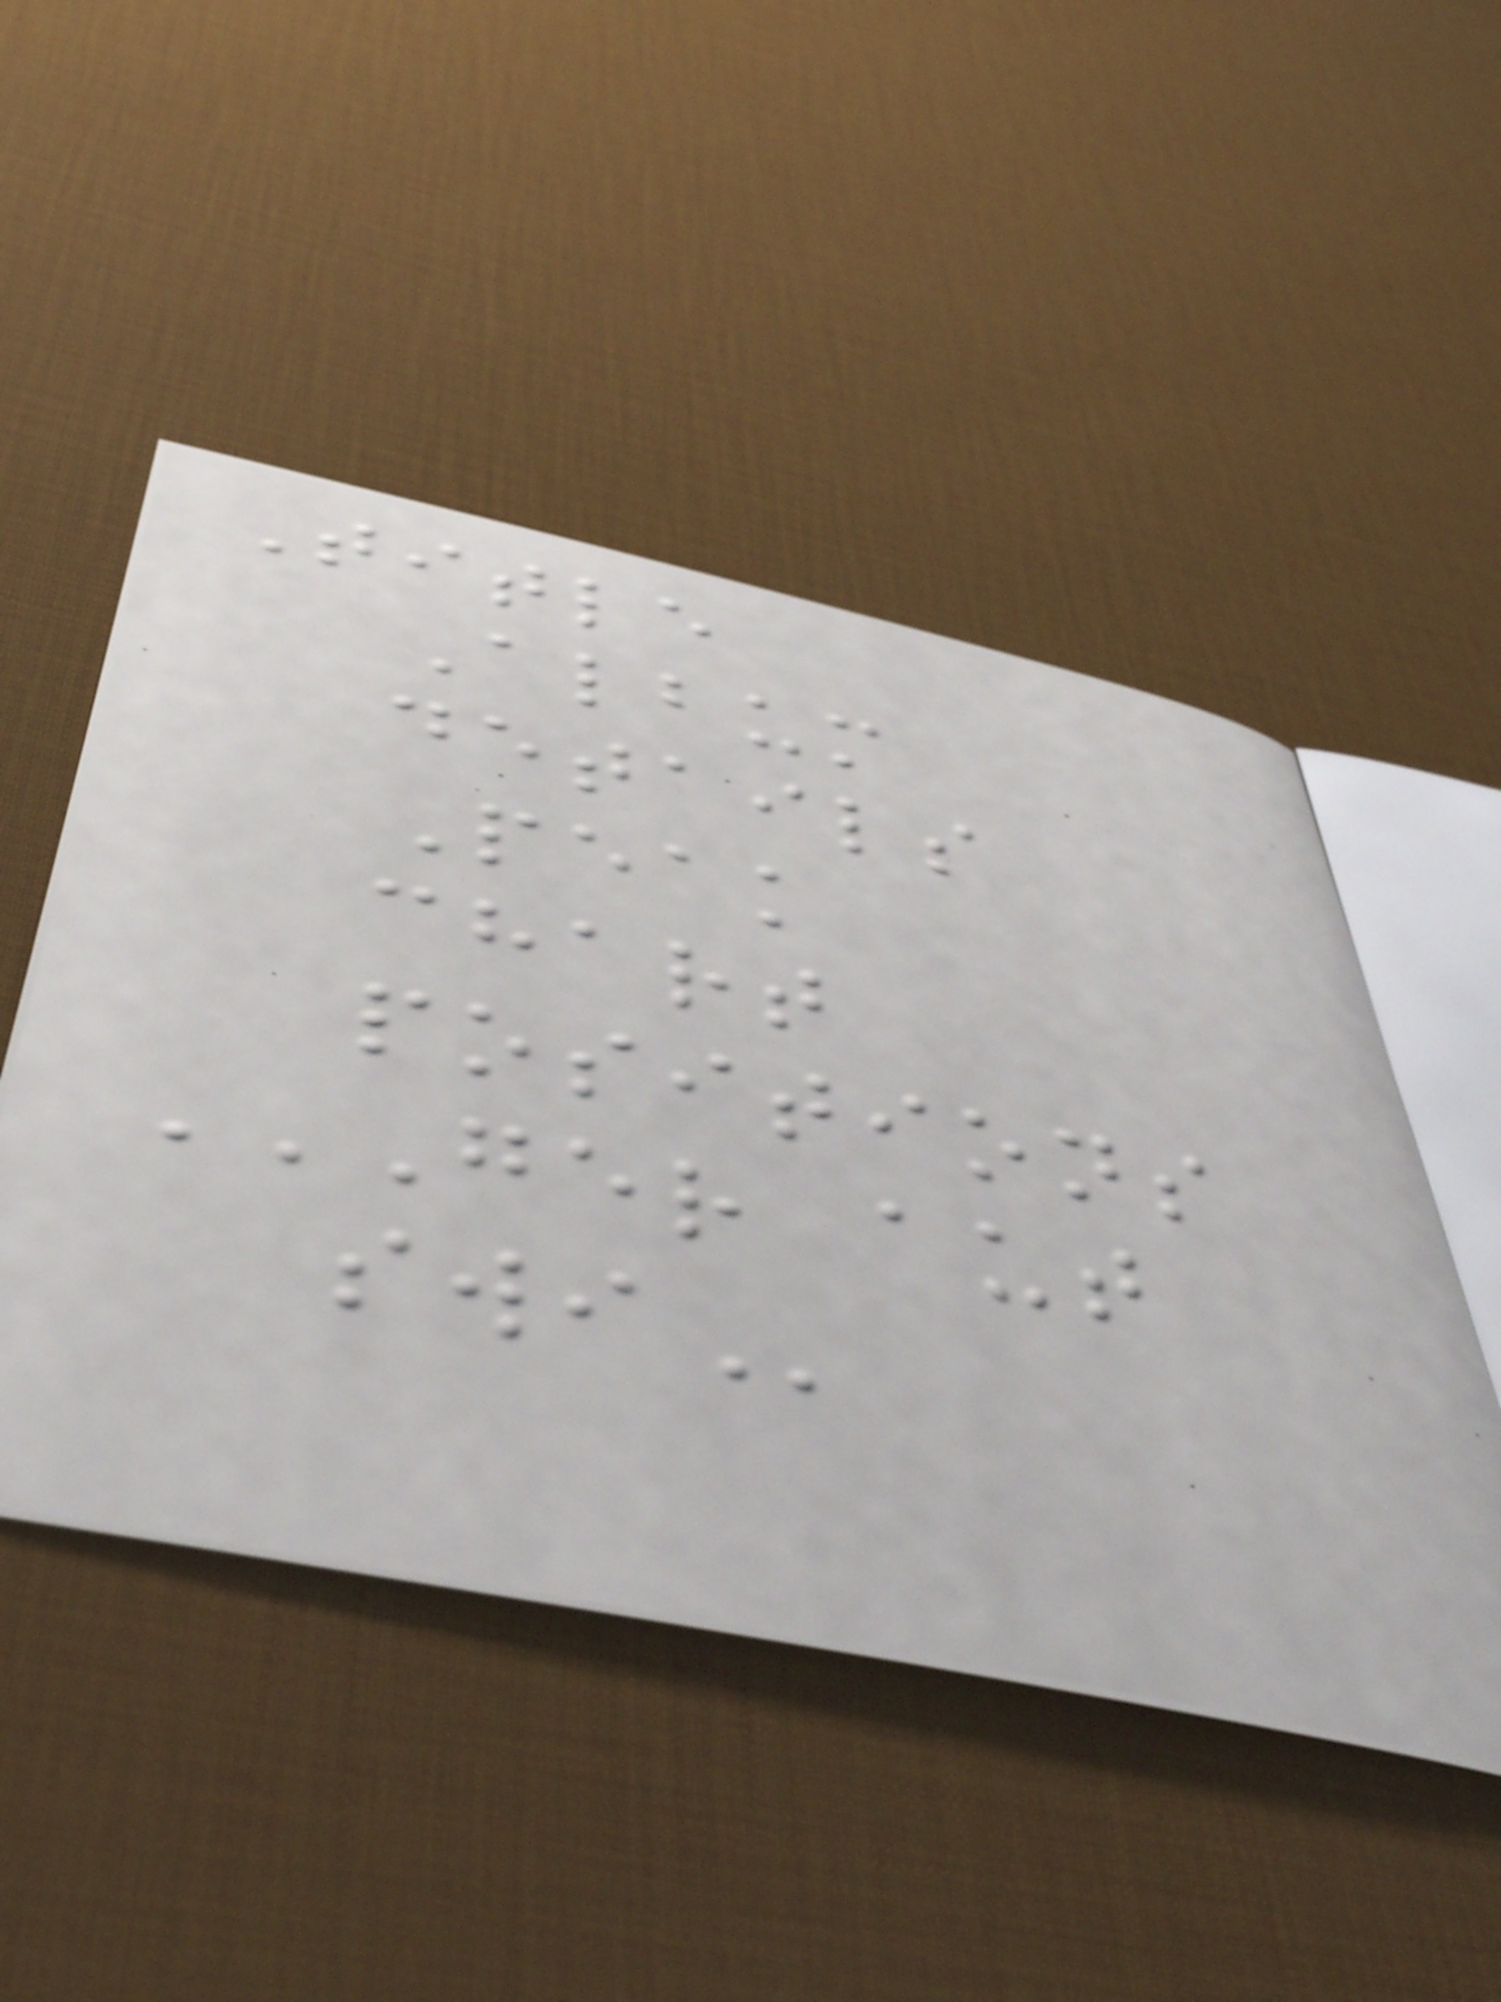Title
Album
details
Peak
chart
positions
GER AUT
SWI
